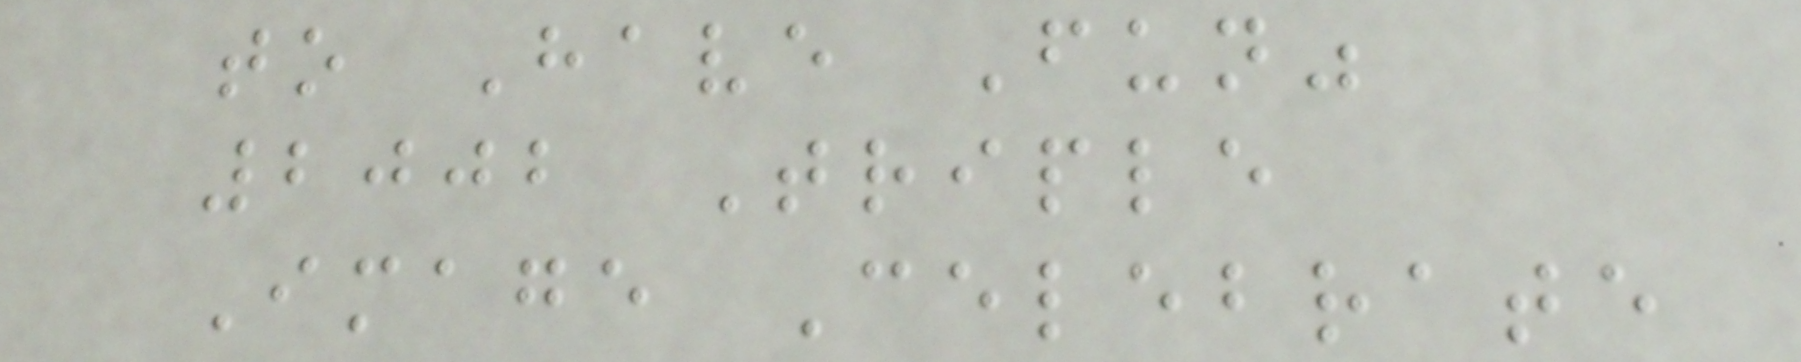to Have Fun"
2002 Triple
Image Celebrate
